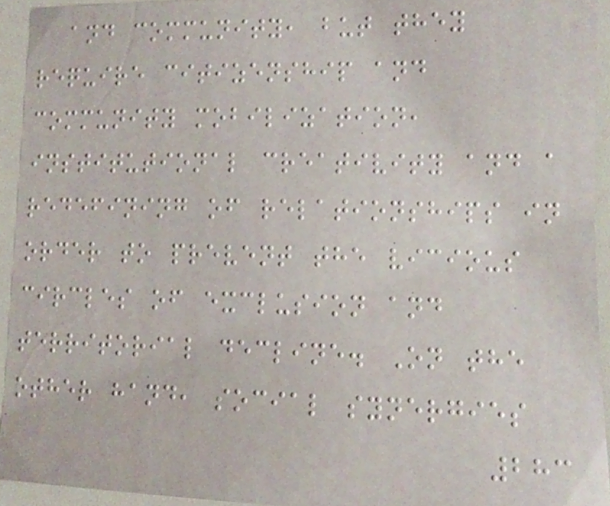and community, but they
require citizenship and
community mobilization,
institutional creativity and a
redefining of relationships in
order to prevent the vicious
circles of exclusion and
territorial decline. On the
other hand, social synergies
283
